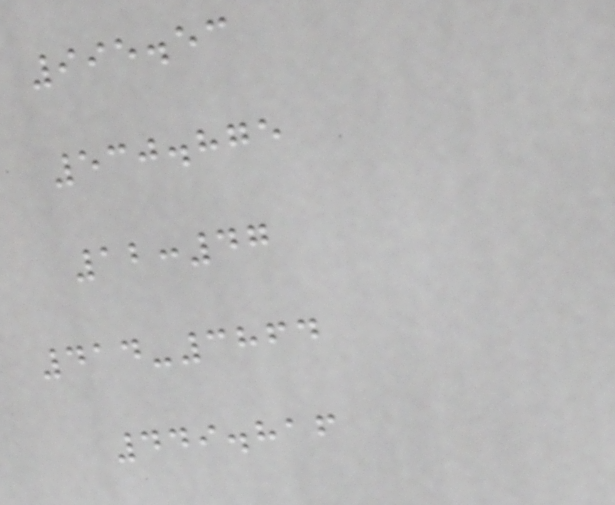995.53
530.875
12:47
414-3864
449.816
